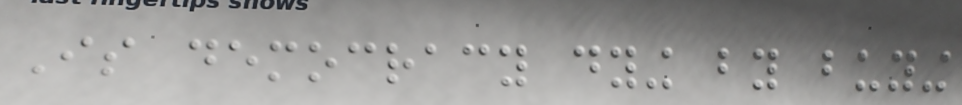Is democracy dying by buying
